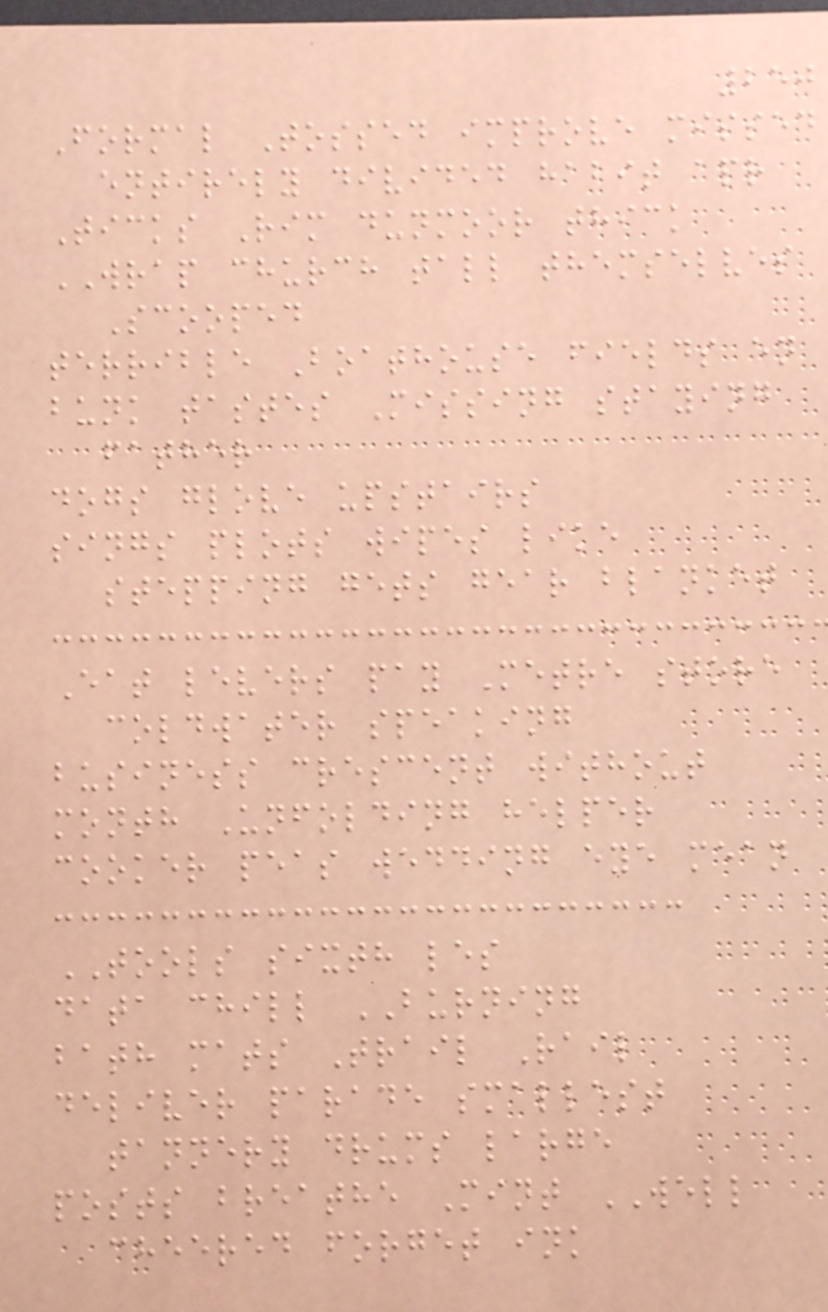250
Formal Tossed improve missed
entirely divided habit apr
Ticks Rim dunmoor thick
WRAP church tall themselves
Scooped
terrible Boathouse fields en
bunk tastes Missing staying
father
dogs glove upstairs
sings plots wipes like
stepping gets gear blanket
Eat levers pay Metre store
coldwater speaking
business crescent without
month Unfolding helper
cooker peas wedding eye mean
TOOLS sixth les
data chill BURNING
bath mats Trail Rail
deliver parade smallest
tannery drums large
posts breathe Mint WELL
cheered forget ink
